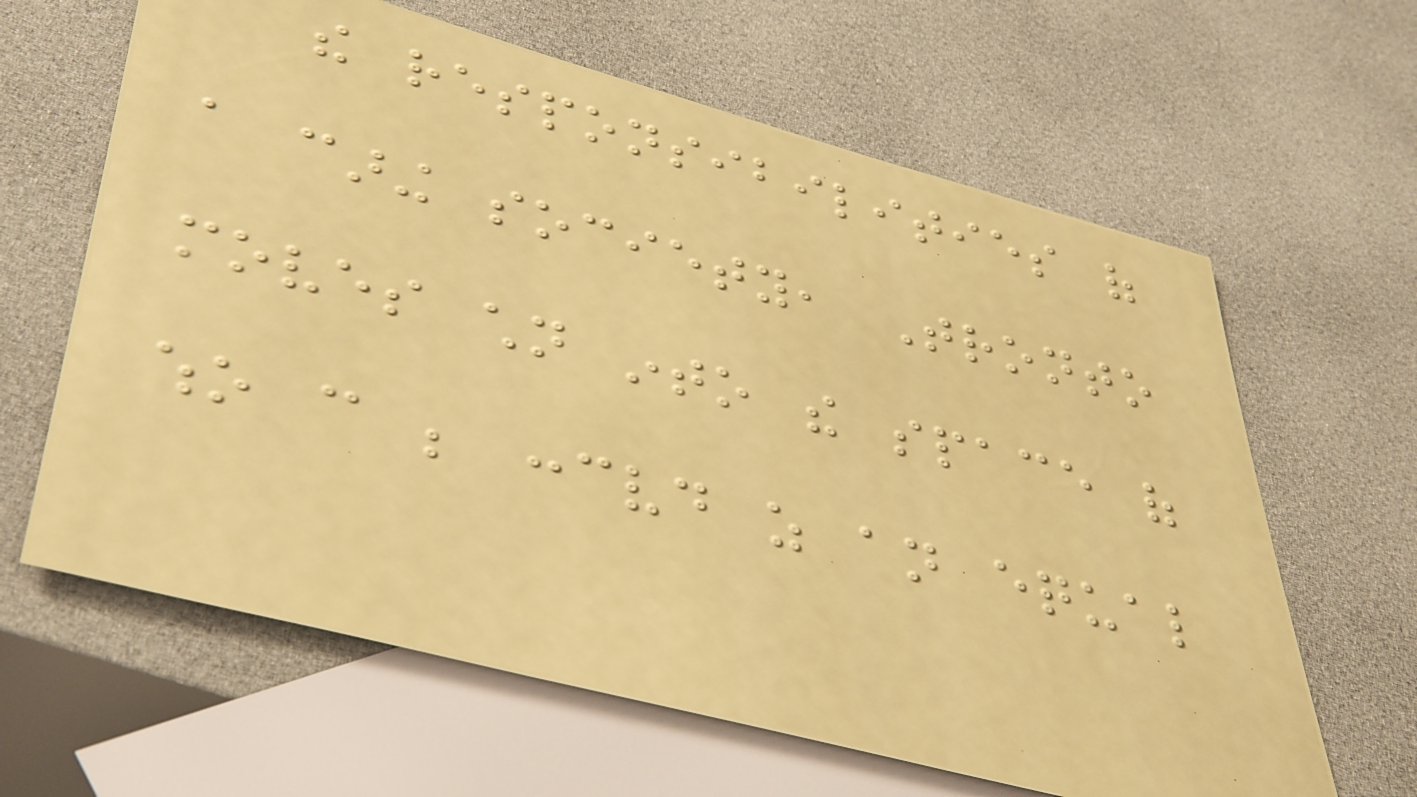the responsibilities of
a caring society, Tronto
moves children into the space of
who can be conceived as an equal
